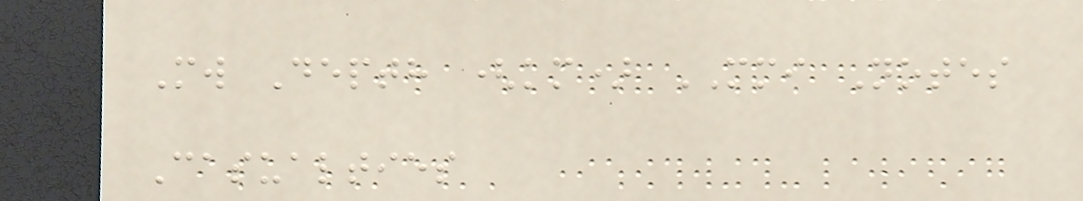Mw Depth (km) MMI Notes
Casualties
